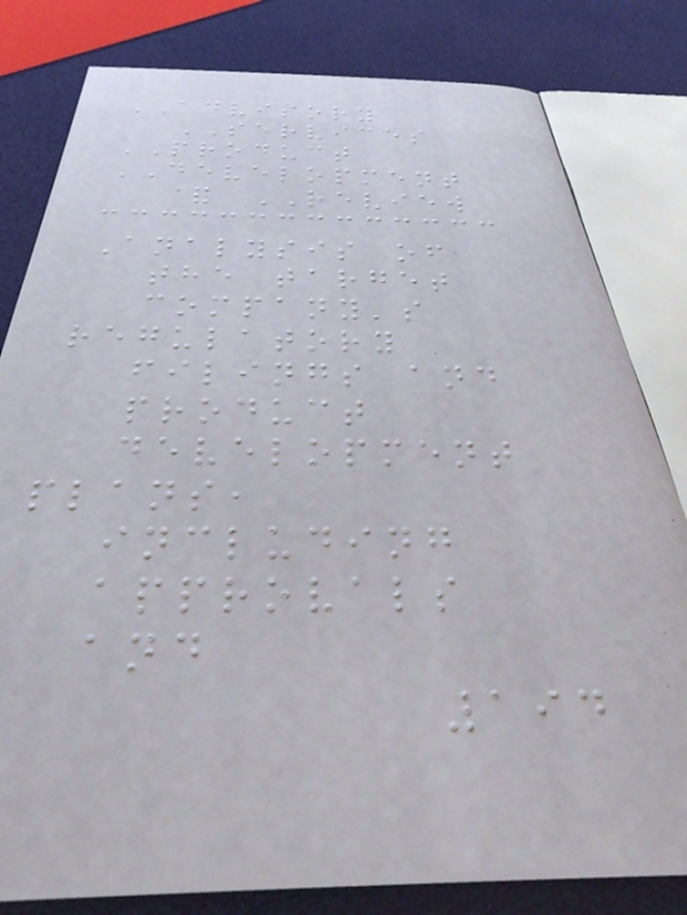ADVISORY
SERVICES
PRODUCT
DEVELOPMENT
& REVIEW
Analysis of
the target
company's
regulatory
filings and
product
development
plans,
including
approvals
and
194
